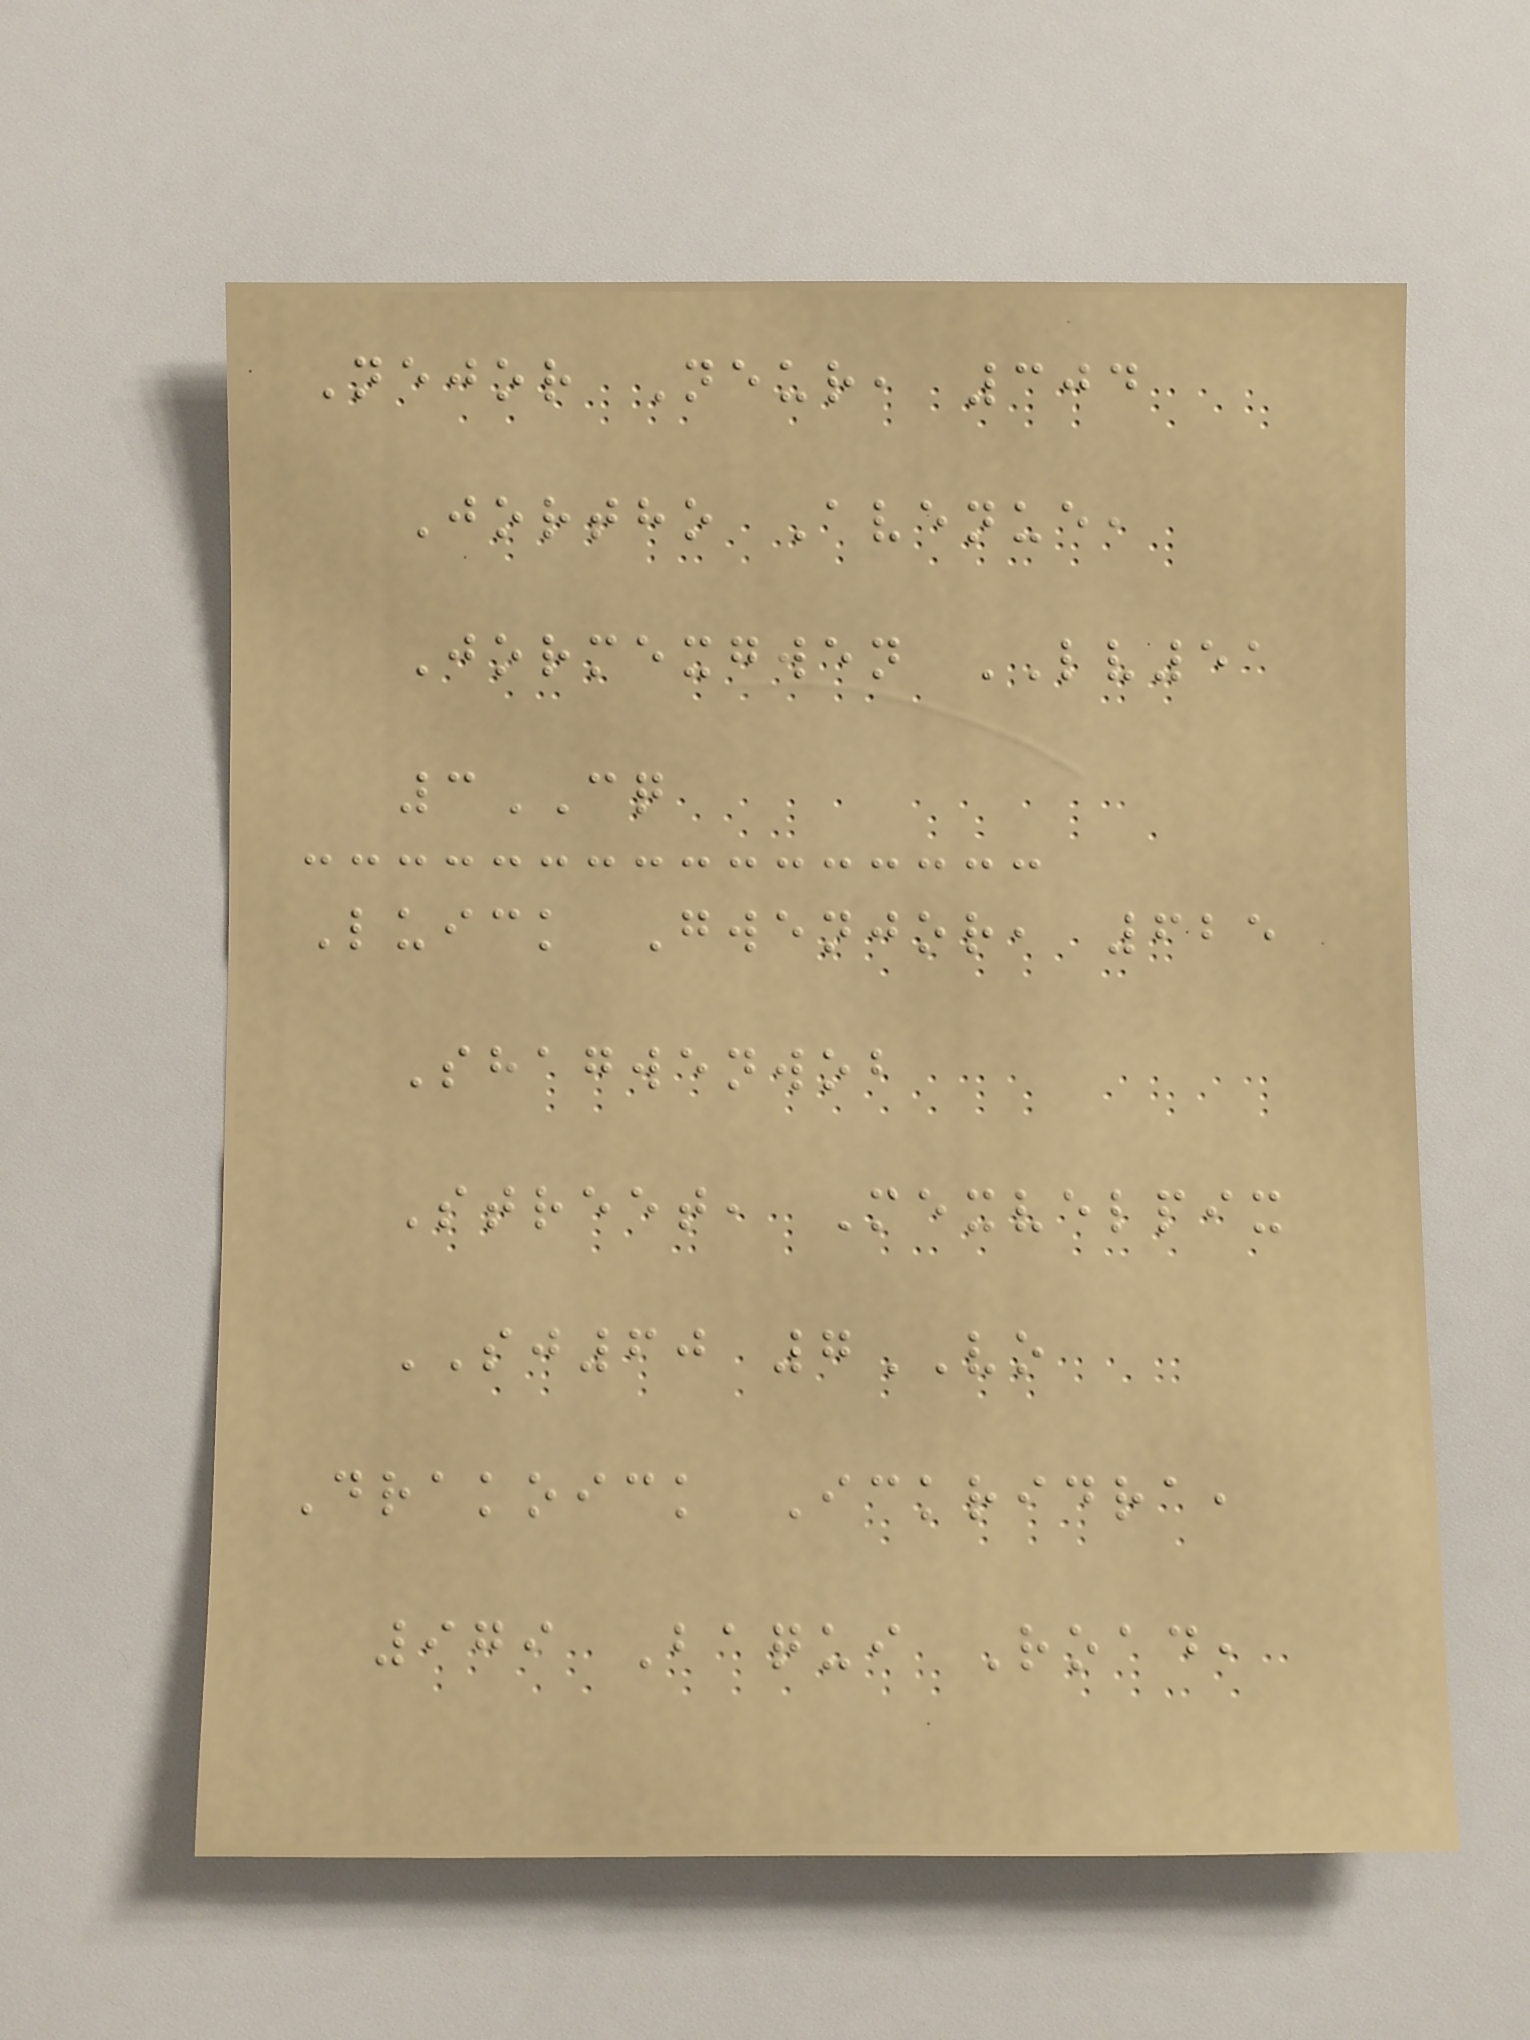Nejor Neur, 304
Jortho Avenue,
Jormexgwen LV51
3CQ
Luick Gwenjor, 625
Shagwenwob
Street, Mexvelpix
SJ60 7VO
Drakoick Ickridra,
979 Baqui Road,
